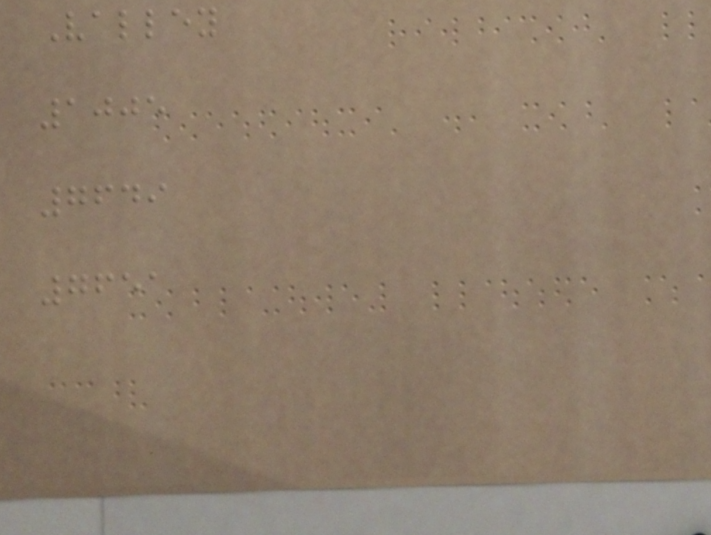Valley
1005
7649
7651
